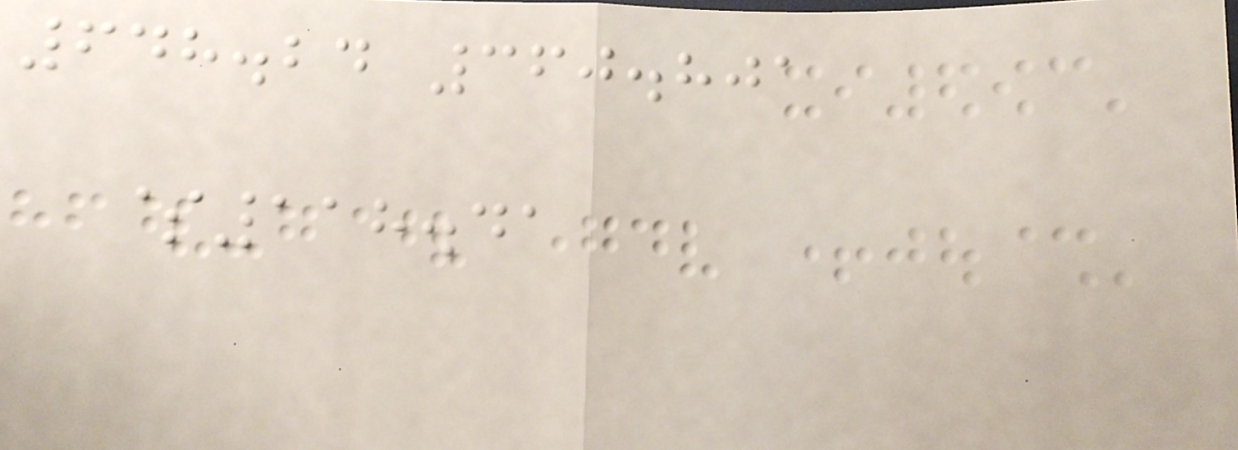648.24 360.801
$118.41
